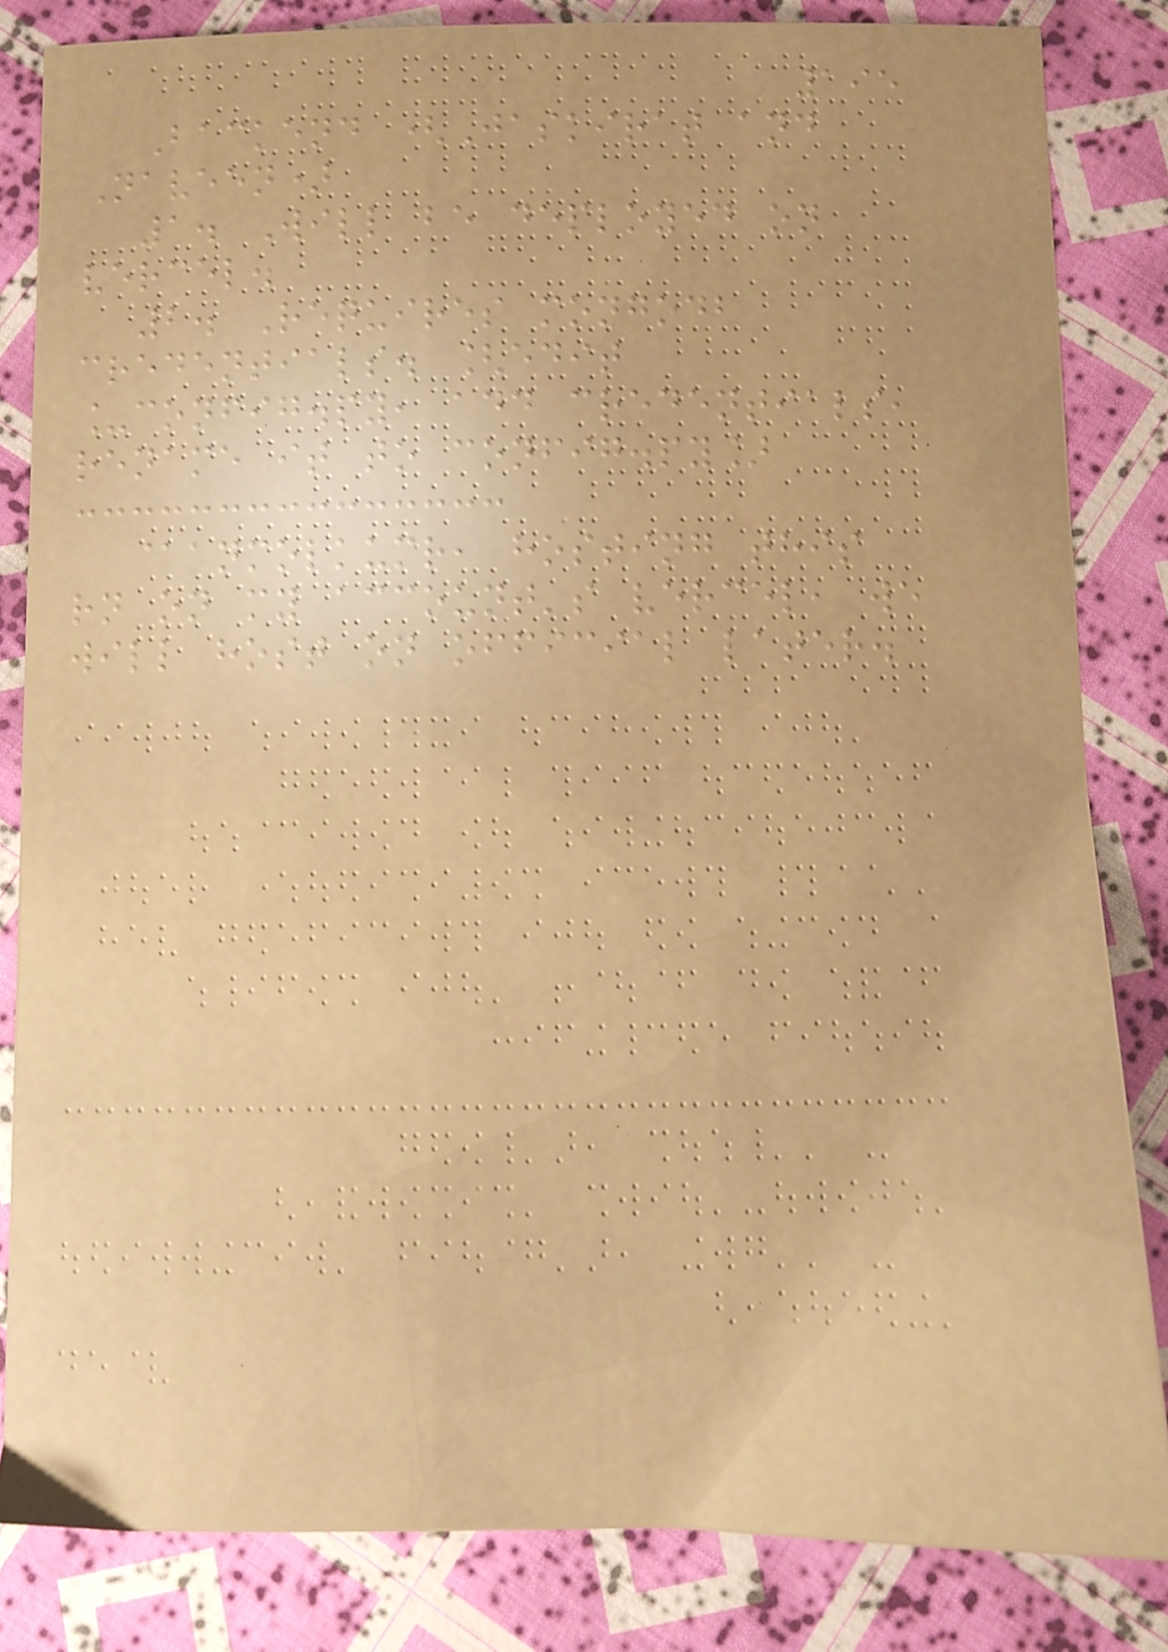195
Backend (Jaskirat and
Naveen)
1. Will be deployed on
vercel.
2. Requires mongodb
credentials. [edit
_config.py, add credentials,
rename it to config.py]
@anmolkumr, hosting this
rn on my account's vercel, we
will host on official later.
